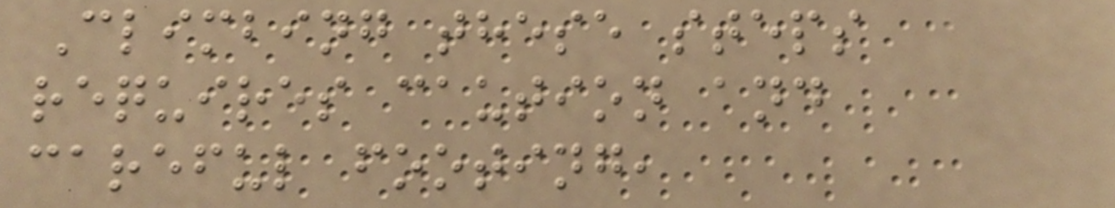Climbing these steps
requires caution and
careful footing,
